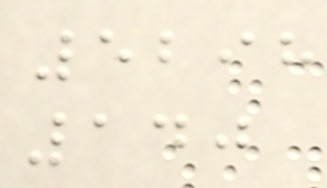5298
140
